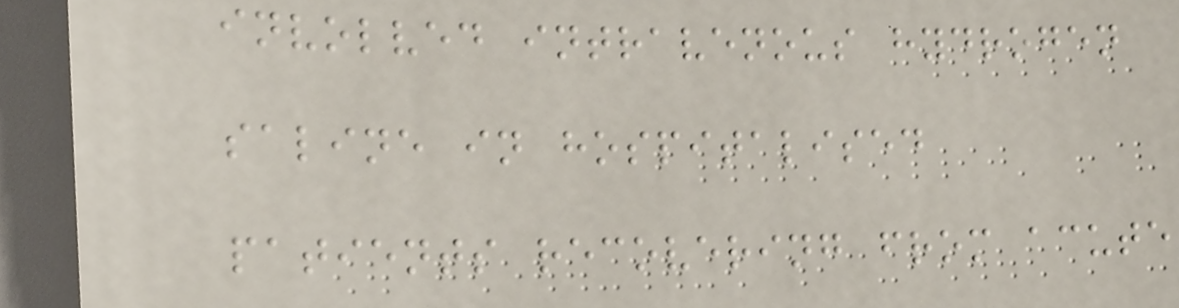involved intravenous hydrogen
saline in hospitalised
patients recovering from acute
